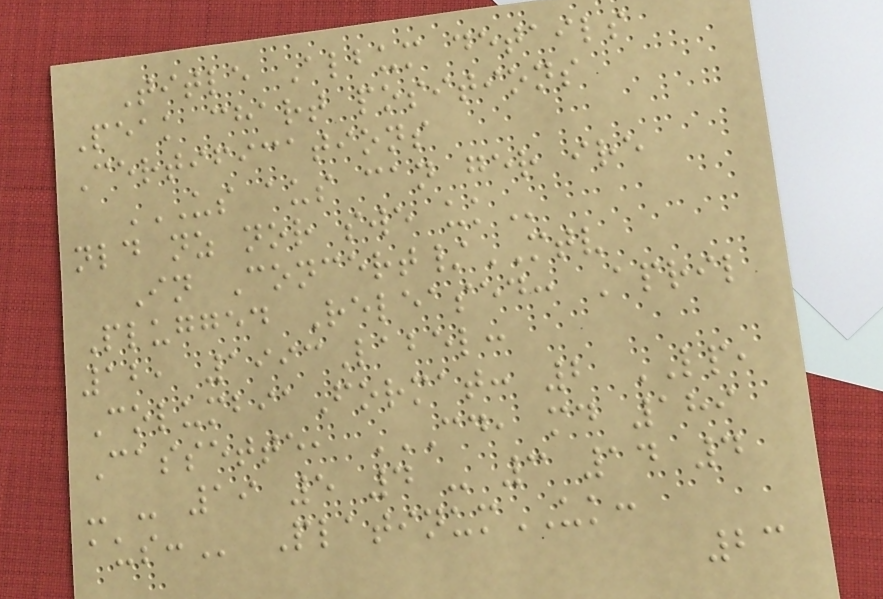Title Album details
Peak chart positions
Certifications
US AUS CAN GER IRE
NLD NZ NOR SWE UK
In Concert/MTV
Plugged Released: April
12, 1993Label:
ColumbiaFormat: 2 LP,
Cassette, CD, MD 189
- - 19 5 4 - 3 14 4
AUS: PlatinumUK:
23
